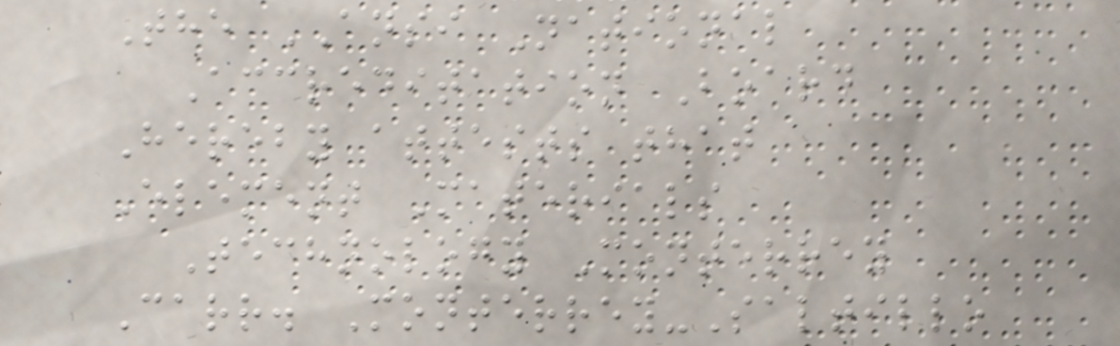The ANSI National
Accreditation Board
Hereby attests that
Element Materials
Technology Monterrey
Carr. Monterrey-Saltillo
